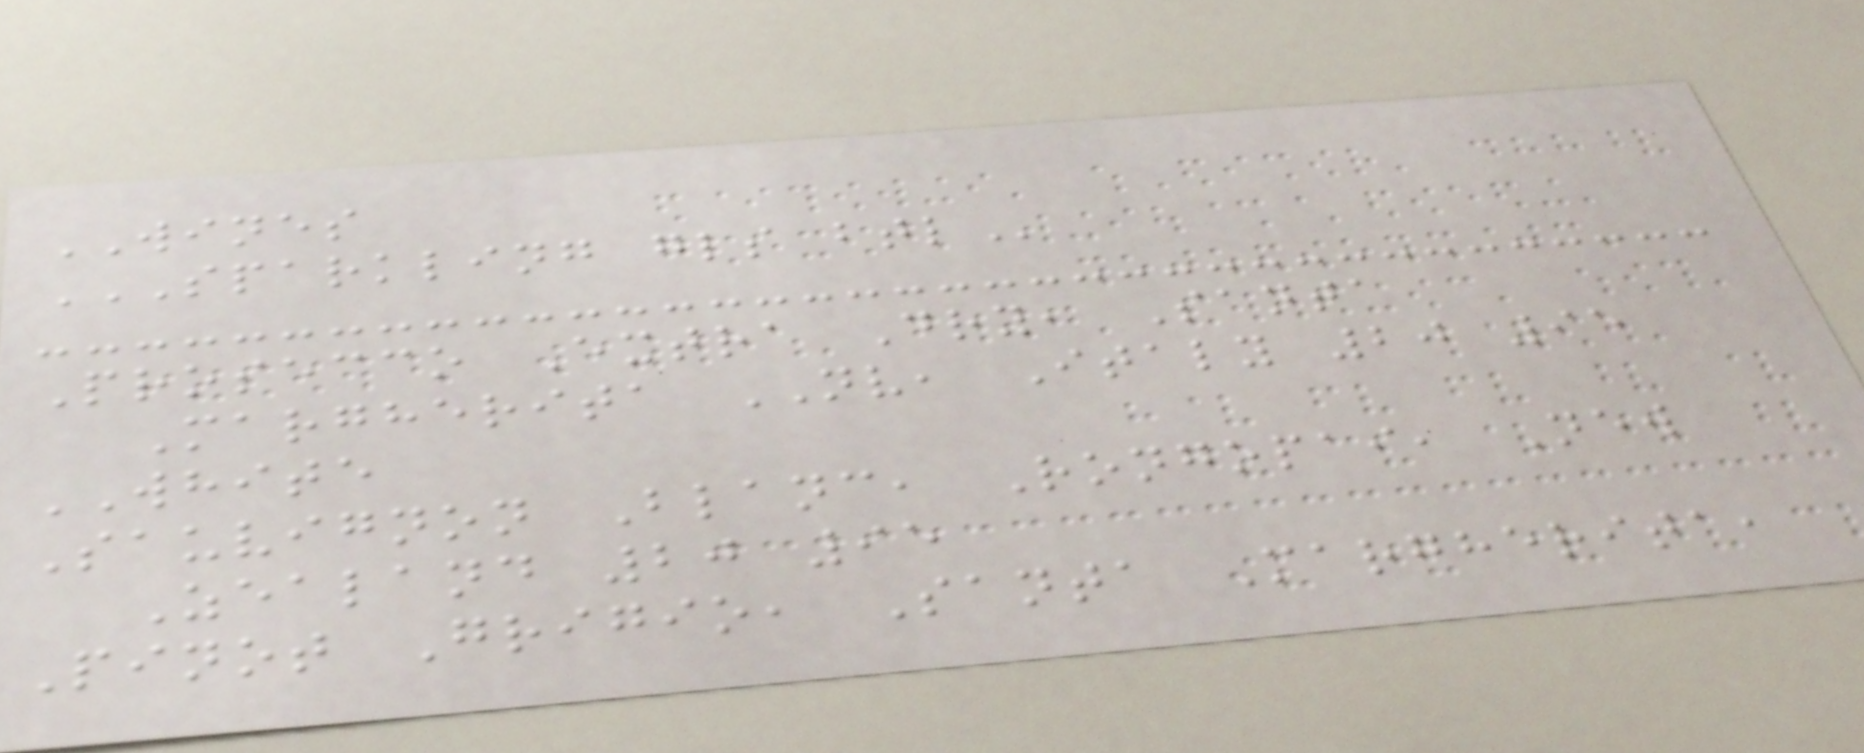WINES
SPARKLING GLS BTL
Prosecco Extra Dry, Santa
Margherita NV, Italy 20 95
WHITE
Sauvignon Blanc, Rongopai, New
Zealand 20 95
Pinot Grigio, Santa Margherita,
